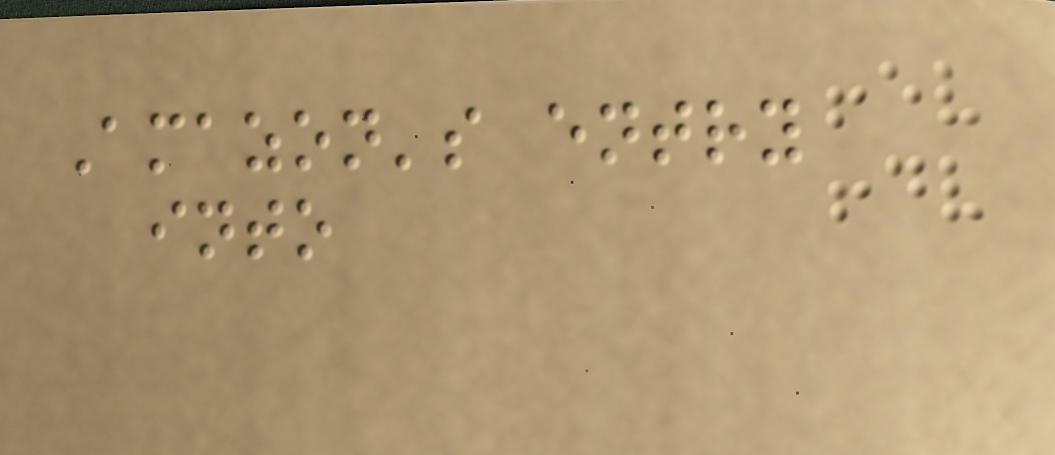Amazon's entry
into
